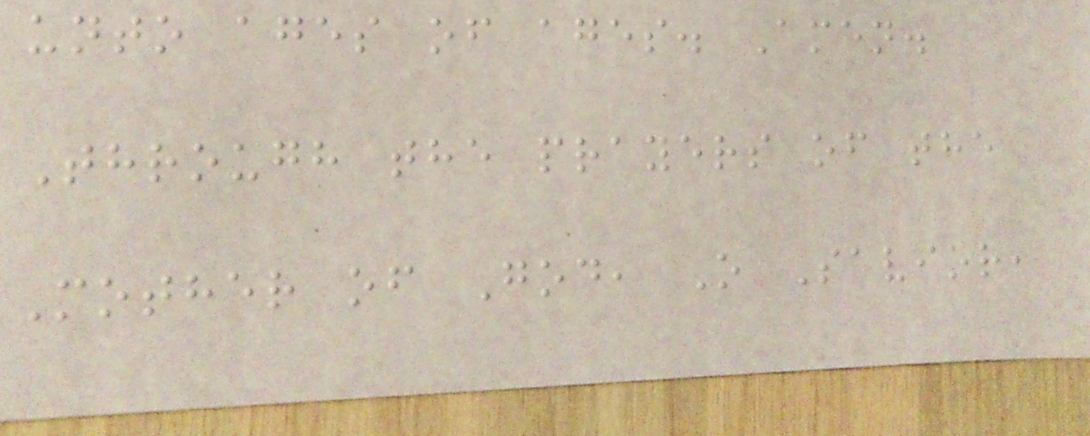unto ages of ages. Amen.
Through the prayers of the
Mother of God, O Savior,
